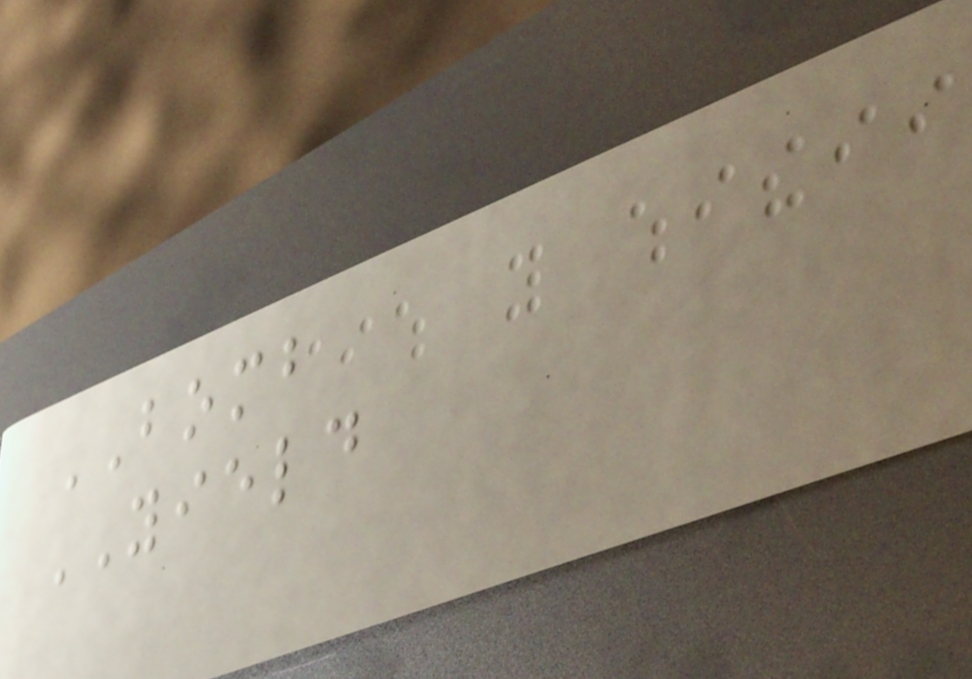BOMB
YIELD
